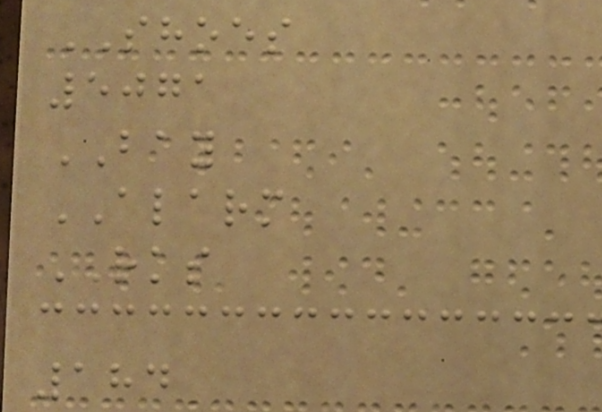SHOES
5071
BAY
ALARM
RKS
184
